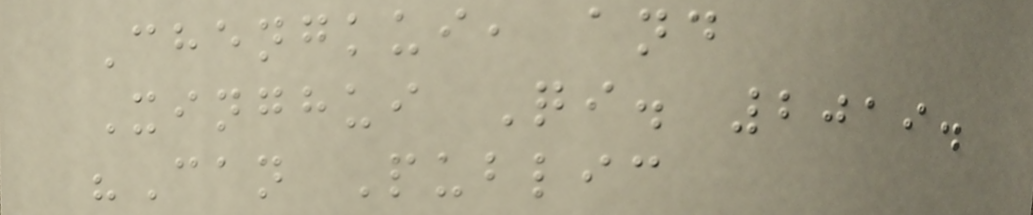Chengkui, and
Xinghui Qi. 2019.
"Can Public
